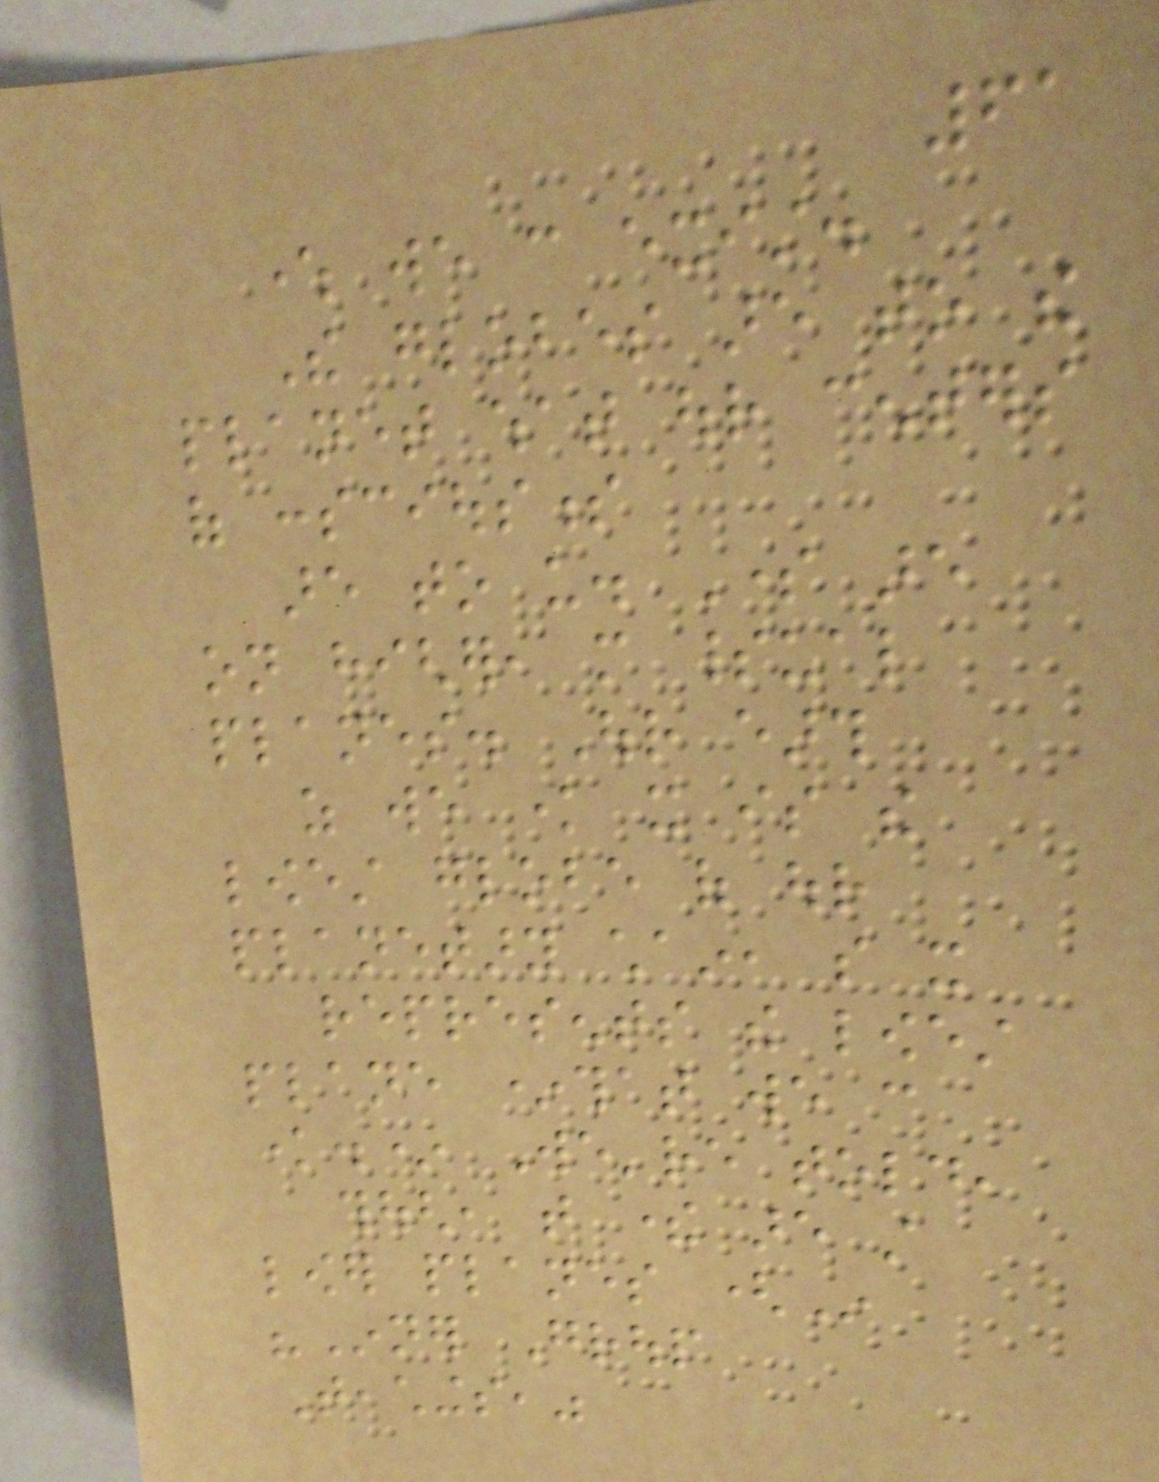61
where we can exist.
The globes are to the
planet what our centers
of consciousness
are to us. Some are
on higher, more spiritual
planes. Our earth
as we know it is the
lowest globe of our
planetary chain, so it
represents the lowest
plane *that we can
know.* We're told,
though, that there are still
lower planes (In
"Inner Group
Teachings,"
